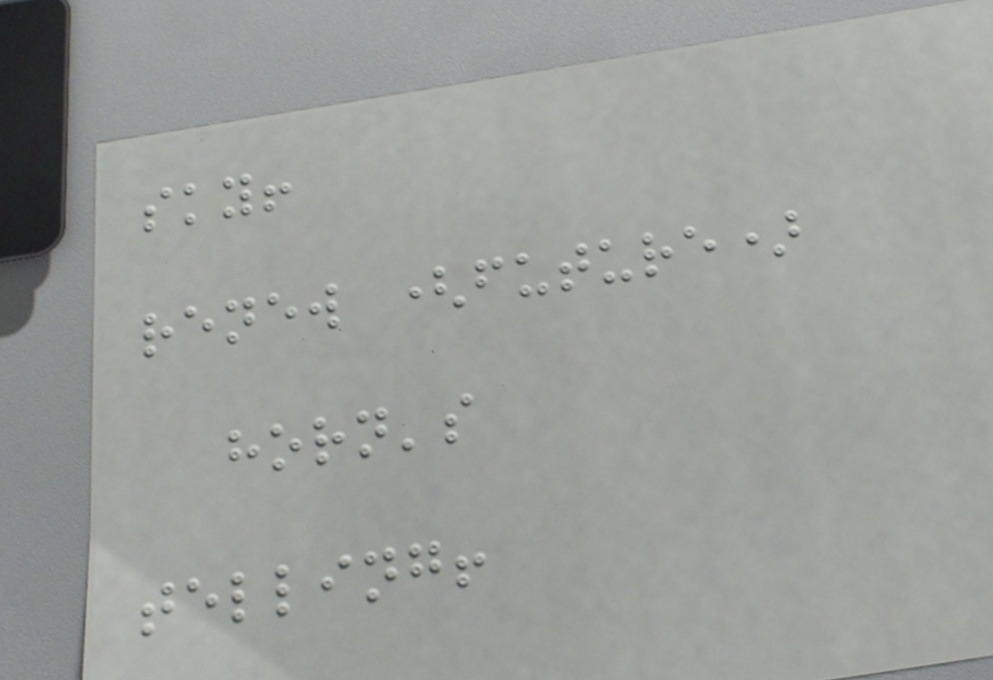sky!
renew (future)
horn's
telling!
